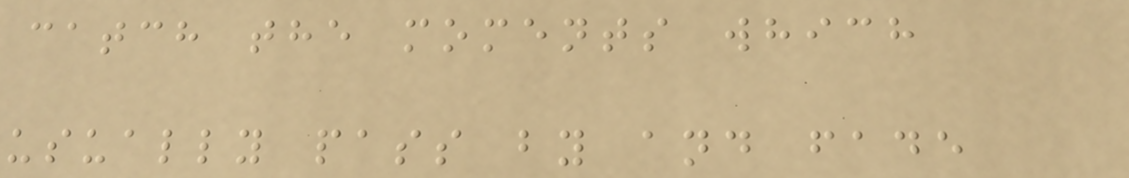catch the moments which
usually pass by and fade
